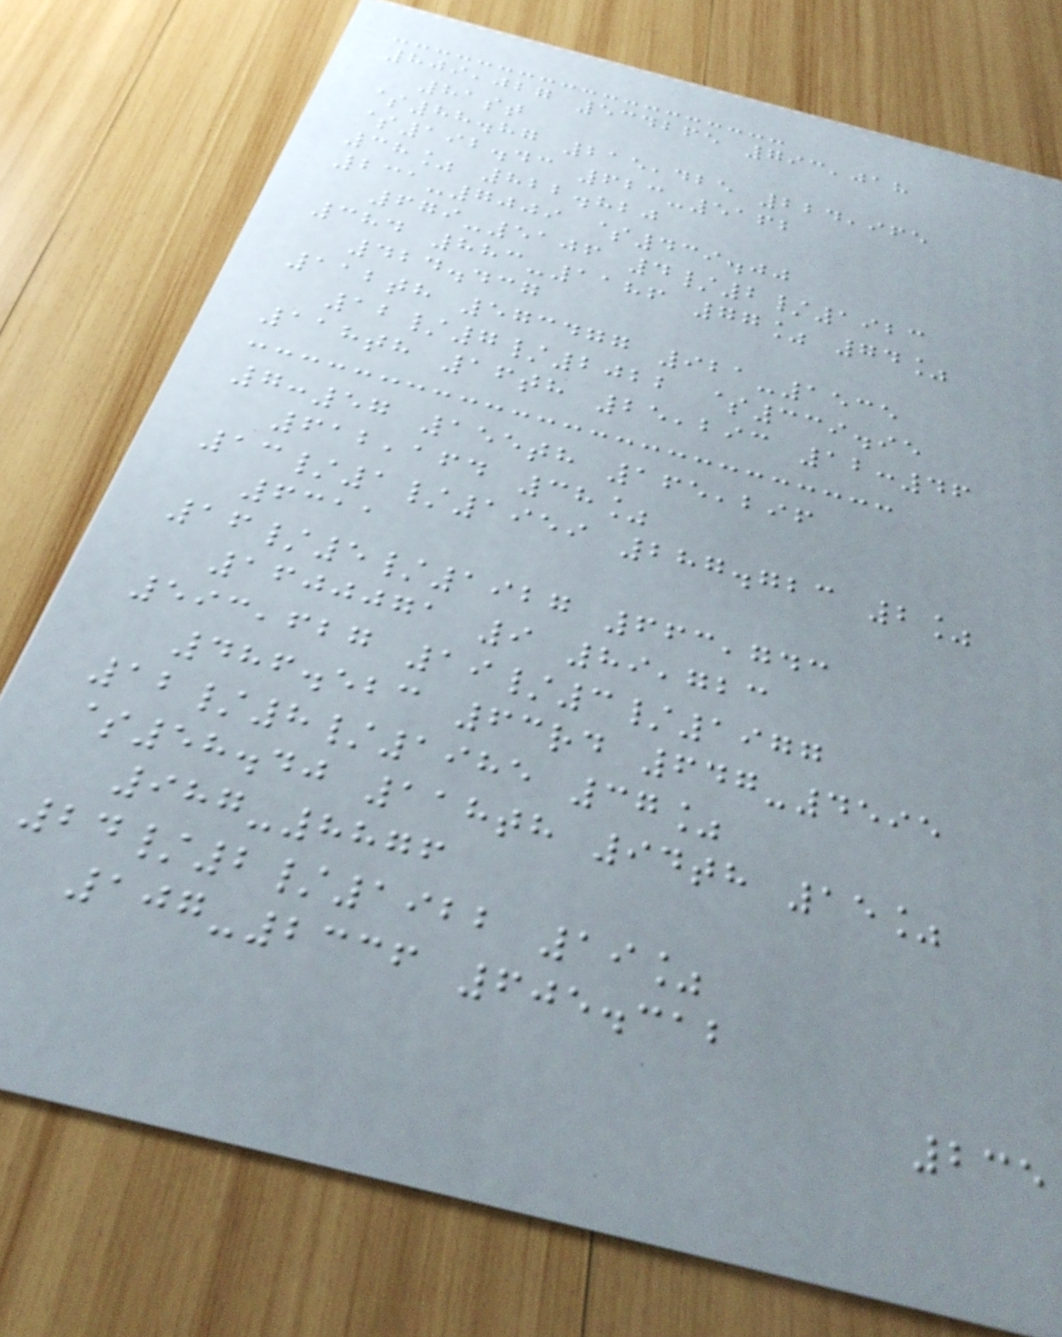809,027 534265 793,018
81st
$88.87 215,425 224,965
$192.43 623-5162
38% 822.820
231-7009 $439.00
679-5106 4/2/1923
384 883-1186 77% 74%
424.437
112th 573477 921-1535
12/7/2022 $339.95
118th 16th 25,293 12:46
7:57 155th 165,296
612,164 38%
13/1/1959 287.723 2%
6311
16/5/1927 663,743
1600071 9 89,723
593,627 19/3/1977
486.523 63rd 647-4595
12/8/1985 37%
$58.40 118th 94th 15%
987-8876
24/2/1922 19%
107-2336 605.312
235
